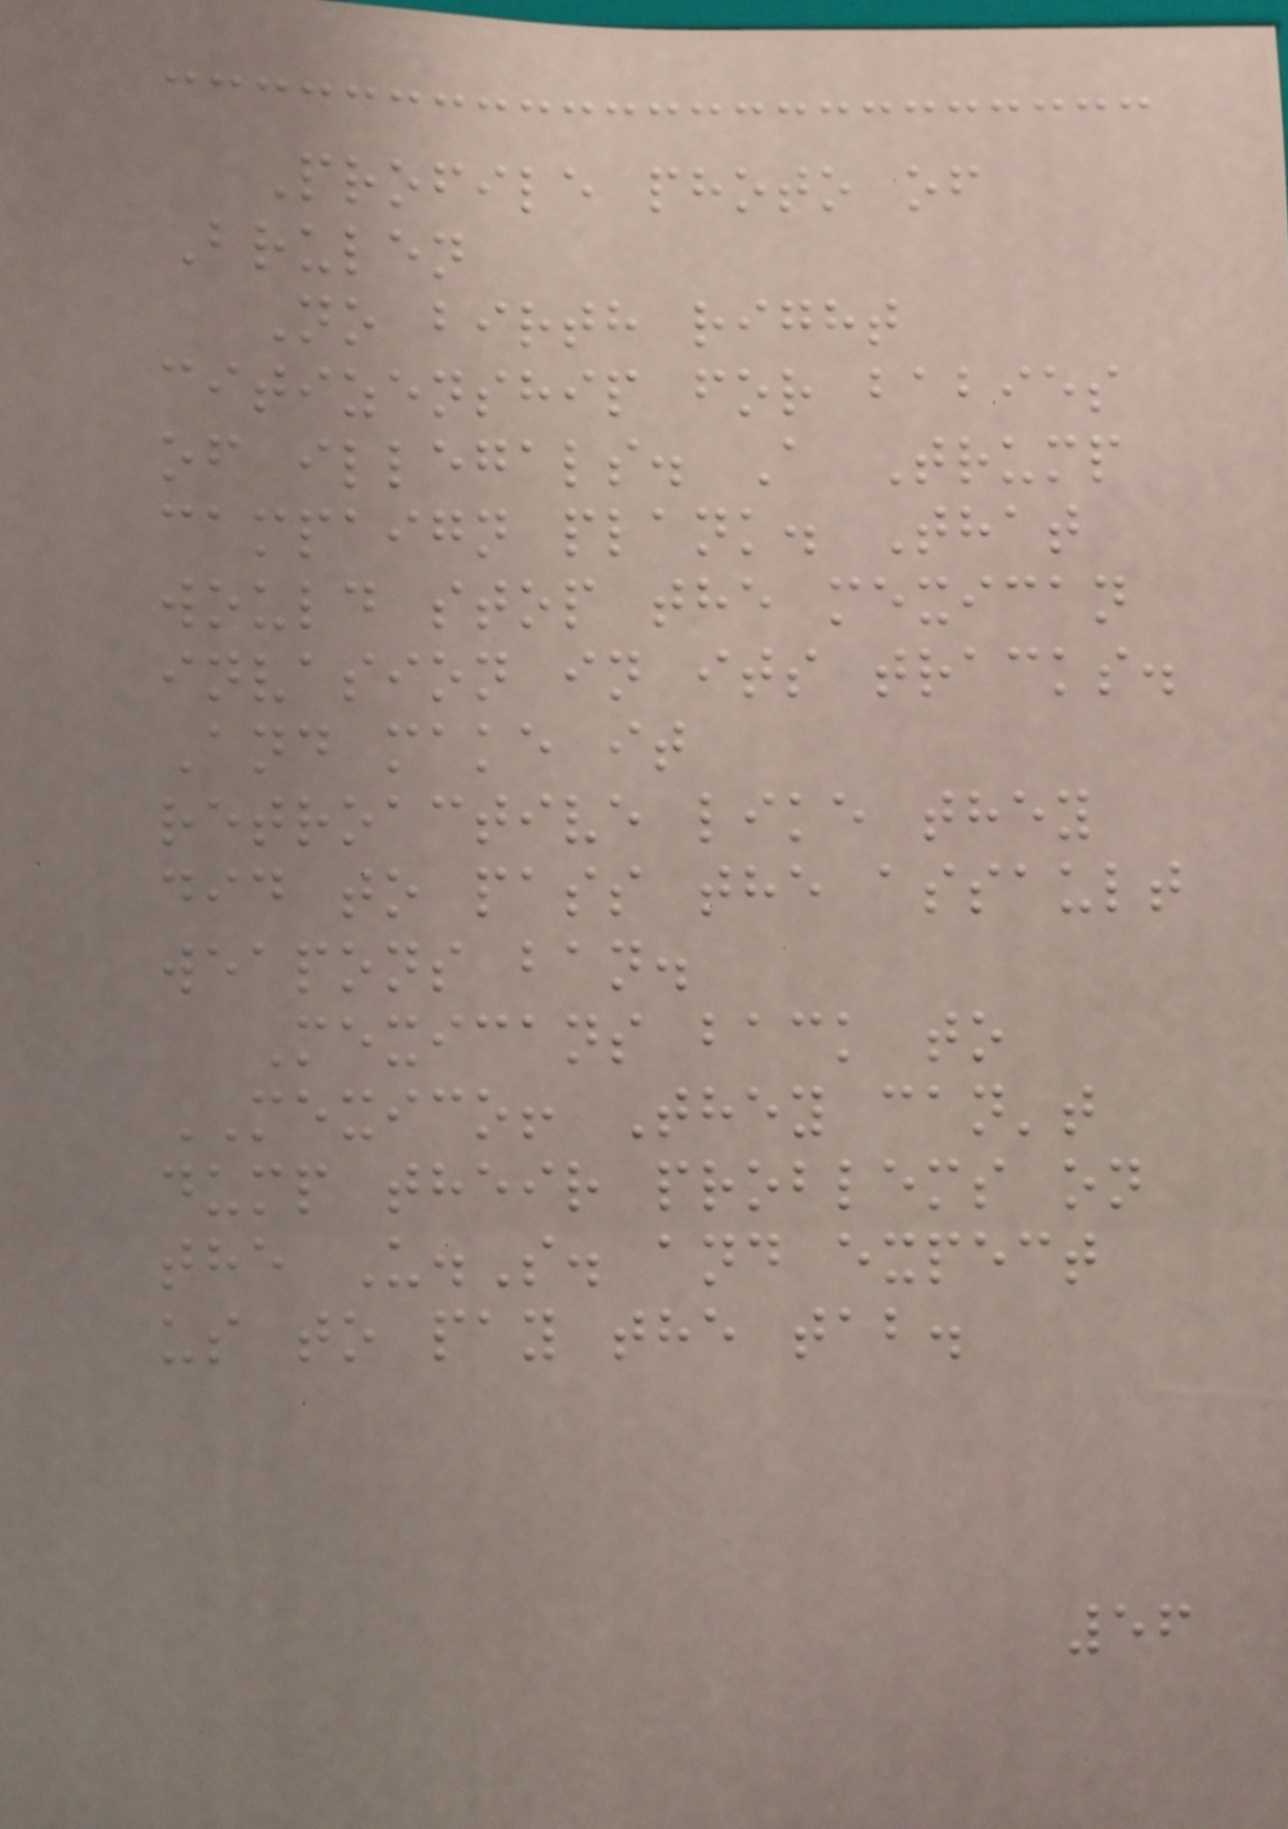Profile photo of
Brulen
No birth right
citizenship for babies
of illegals. A Trump
campaign plank. That
would stop the mexican
invasion in its tracks.
And make it
retroactive like they
did to pass the assault
weapons ban.
Mexicans back to
MEXICO! They can't
dump their problems on
the U.S. and expect
us to pay the tab.
56
